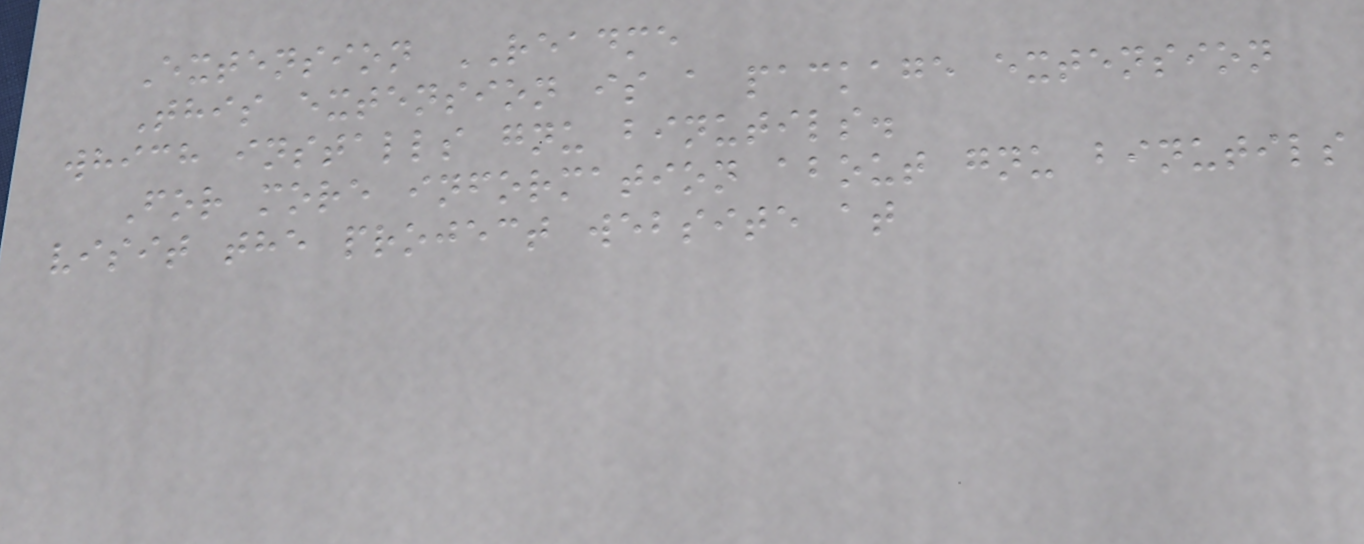Extension README
This extension is a package extension
which installs gnu binutils.
For more information about gnu binutils
visit the project website at
